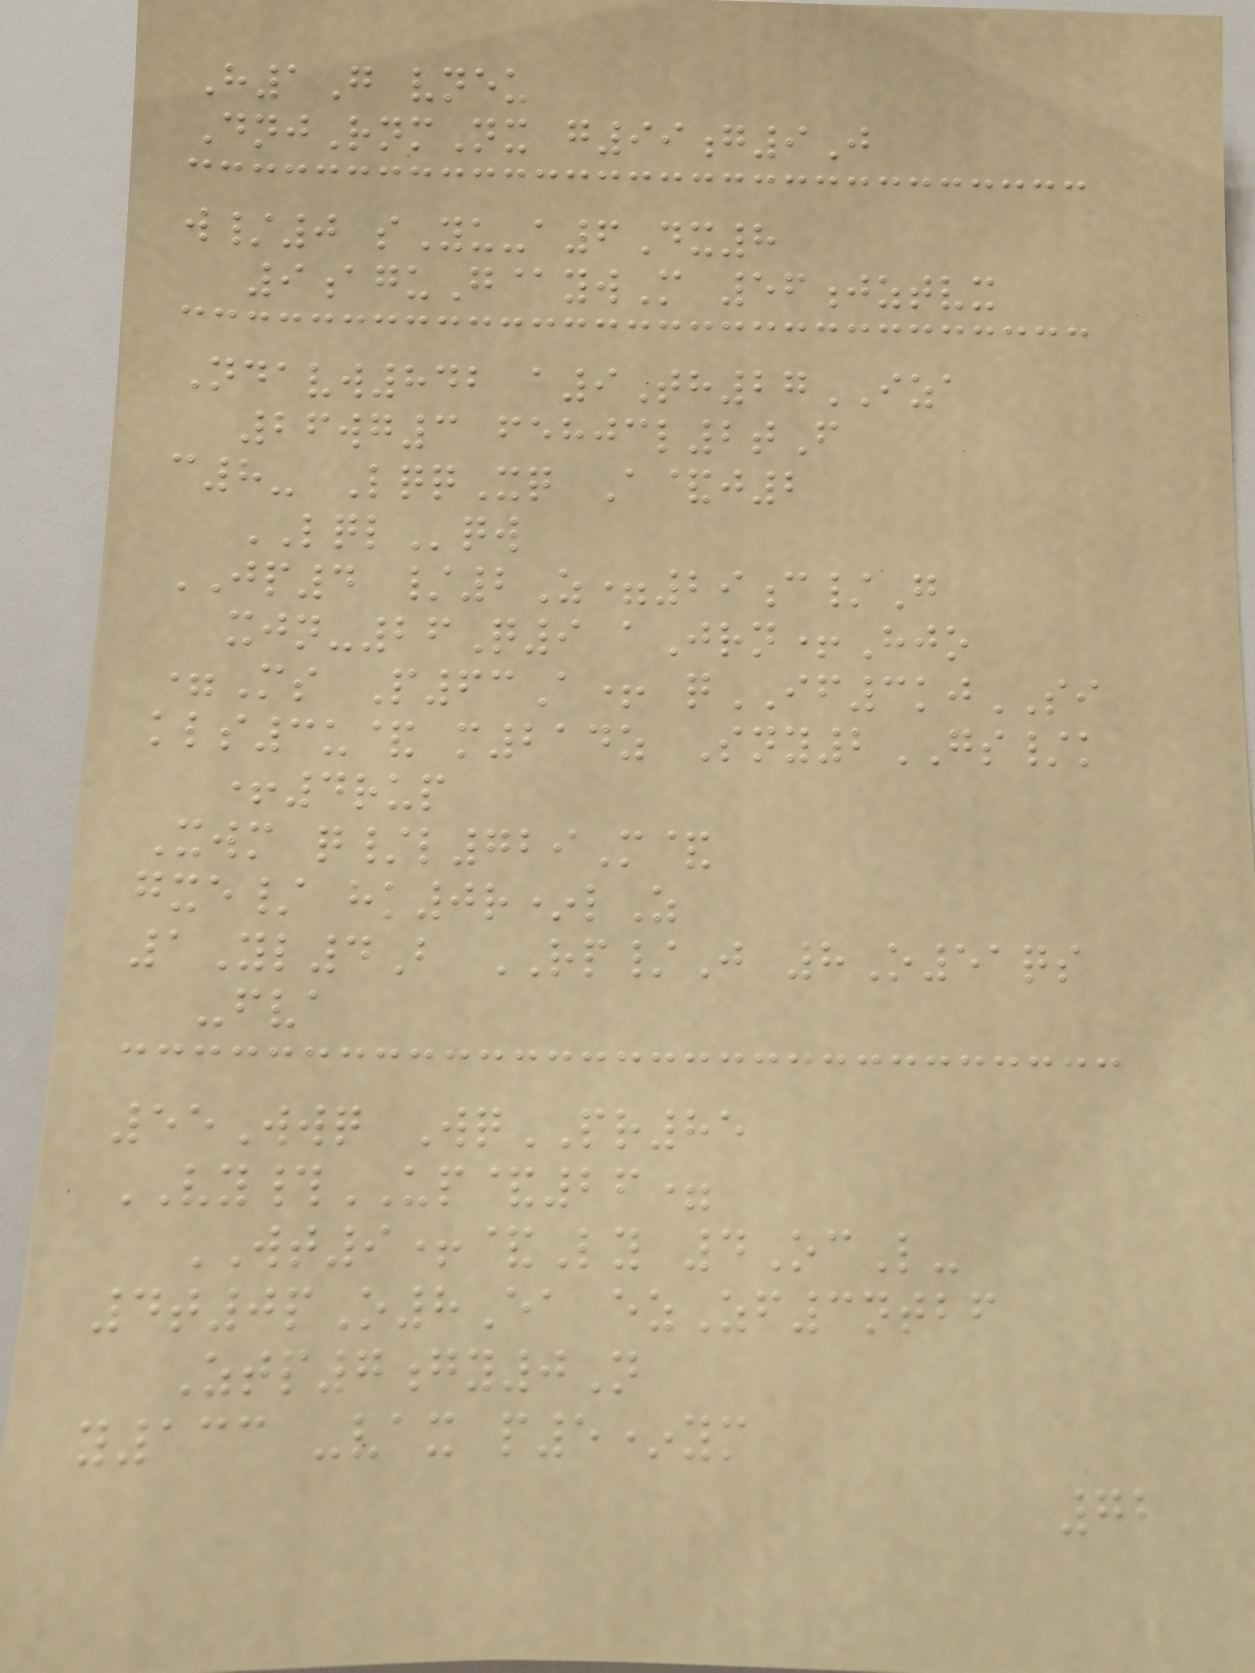H1G vneu
DnjRnmNx g99g9J
w/0 sYu-a6Dx8
9aguG@ywM 56jztvx
Ndavw842 a9Th27IZA
26wg3 fehjcl2tF
c8- LqqXq A&j2
LQLqw
JP4 /2Z=29c/G
xjn-26Q9 aJrn+Hjo
=Ms P63A+ qIF3kjSI
kls3u& m214z Sny2GS/k
+4rup
Xwm q/l729M&
gxe/ hk0r*lZ
1Yl4B RP/J 8O51qs
-fva
55Wwq WqPR85
VY#UP&26=
WT9+&Ly 4OcL-
4t0pO8Ea ezZf3ntbf
Ztp7gy0N
y133 -vax p5*ym
72
